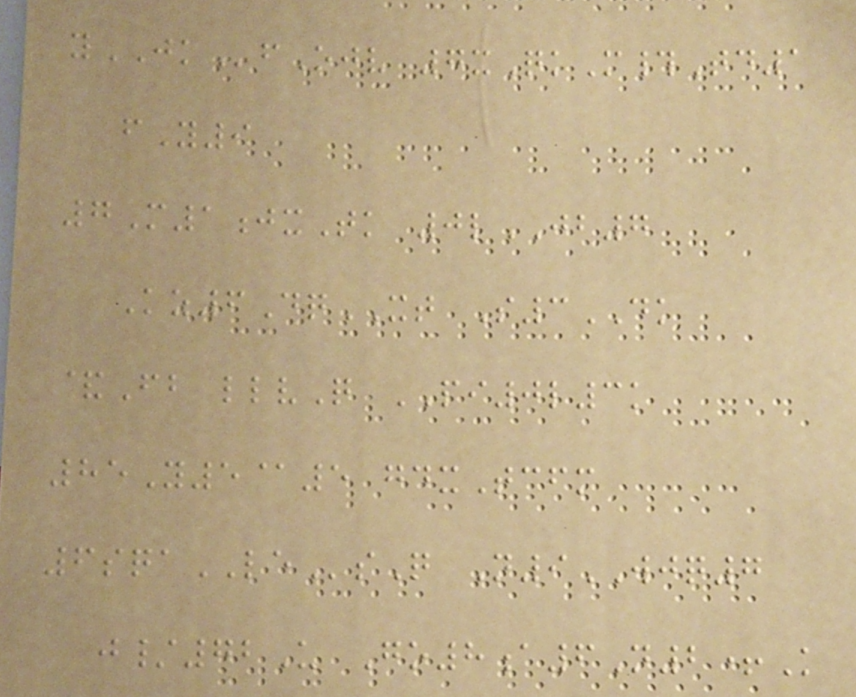yJKfOjv 7xQkM#Td1
fY9
7M1jxTk 0lJB7
Kz6DqXT S3DK
&Fb llvQ PI0l3k
85Y5@5 gdxTcfm
6sqaLEsQ N9WJQ7
j/72U Go8a6N2+K
